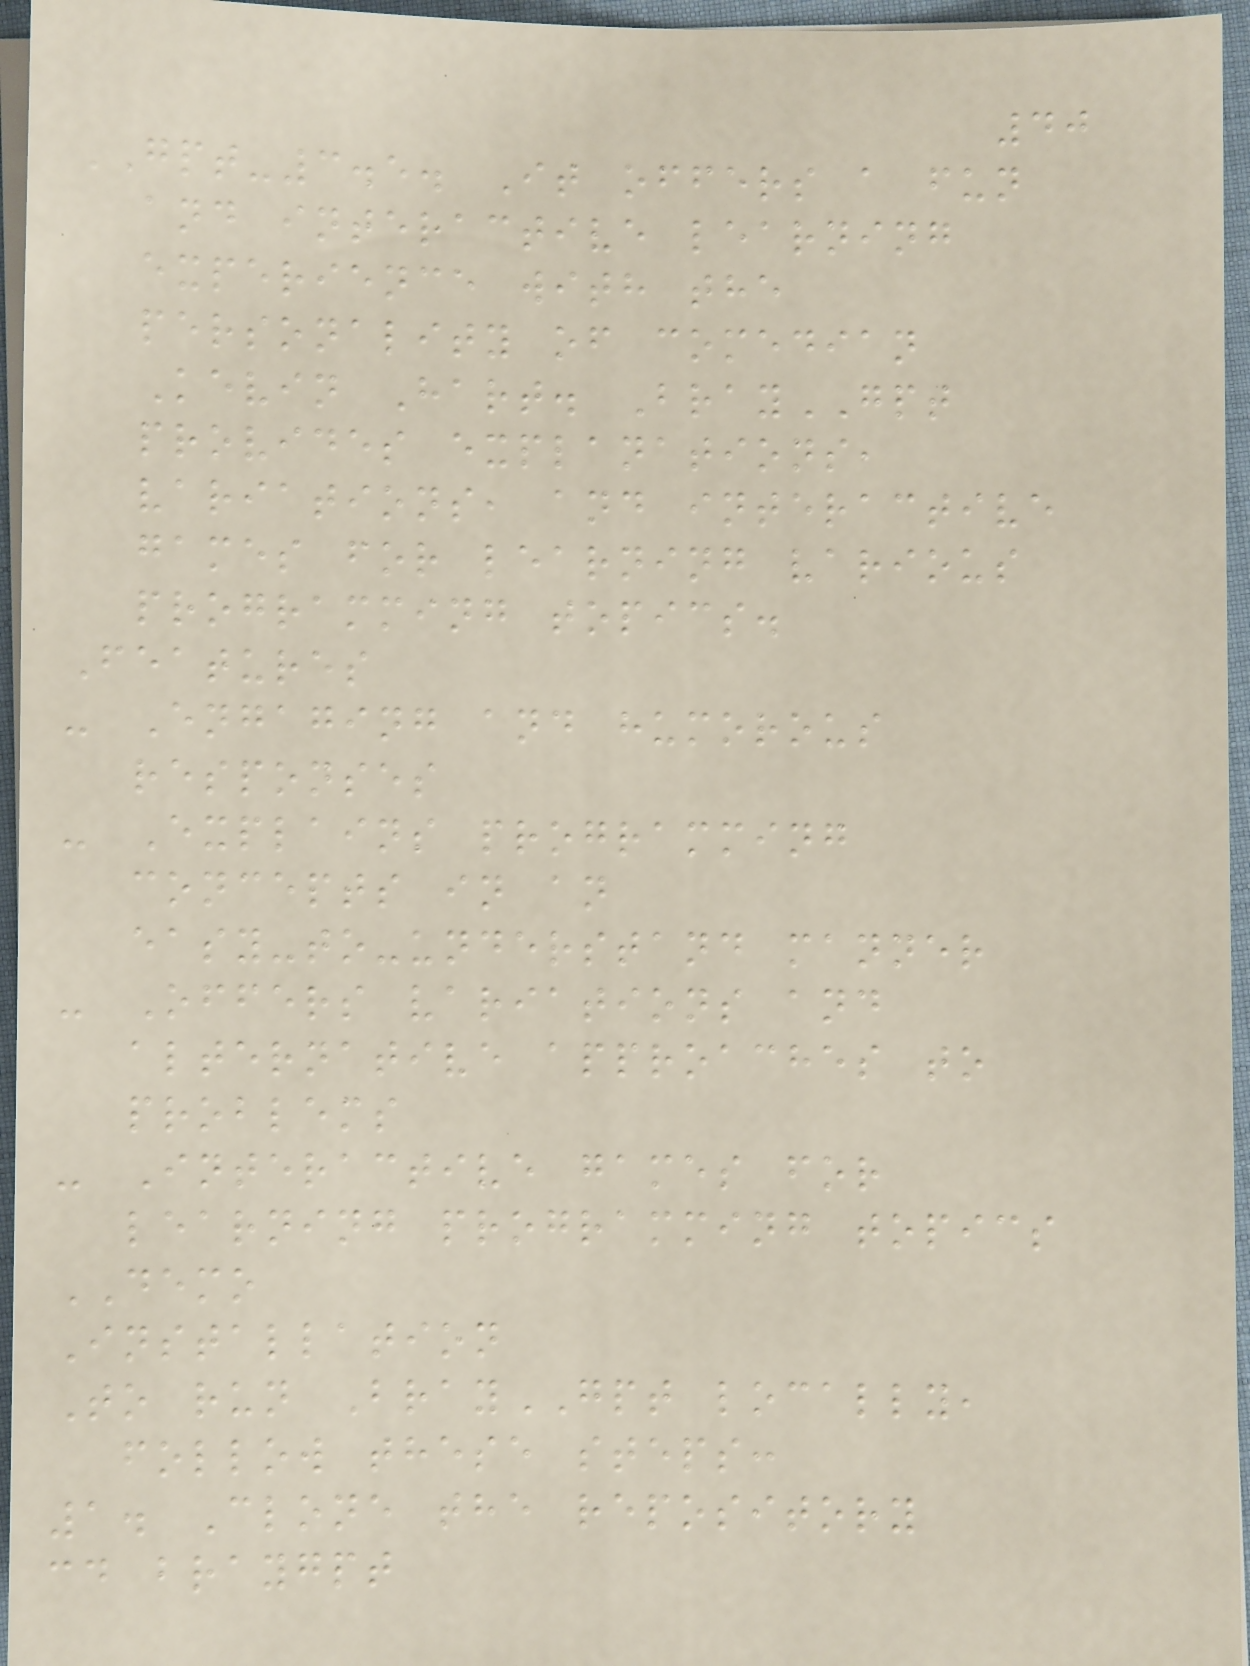40
GPT-3.5. It offers a fun
and interactive learning
experience with the
personality of comedian
Kevin Hart. BrayGPT
provides explanations,
variations, and interactive
games for learning various
programming topics.
Features
- Engaging and humorous
responses
- Explains programming
concepts in an
easy-to-understand manner
- Offers variations and
alternative approaches to
problems
- Interactive games for
learning programming topics
DEMO
Installation
To run BrayGPT locally,
follow these steps:
1. Clone the repository
cd braygpt
